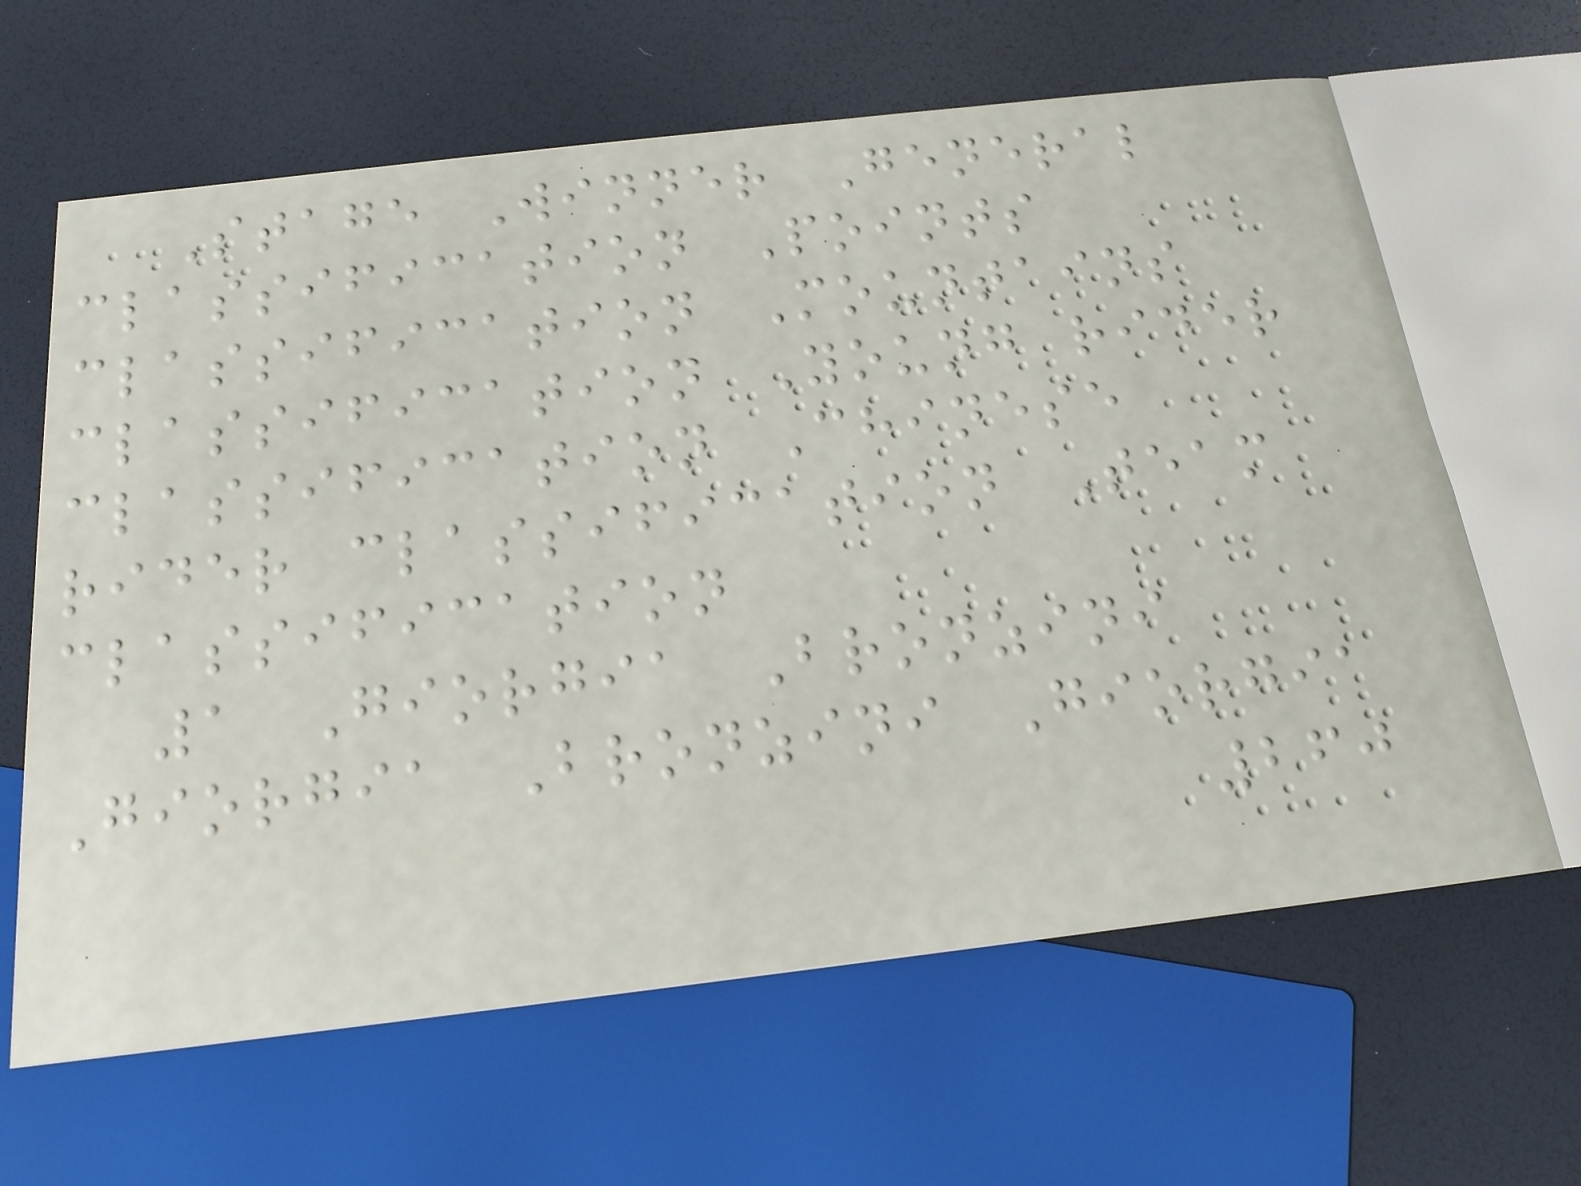Stage Winner General
classification Points
classification Mountains
classification Young rider
classification Chinese
rider classification Team
classification
1 Giorgia Bronzini
Giorgia Bronzini Giorgia
260
